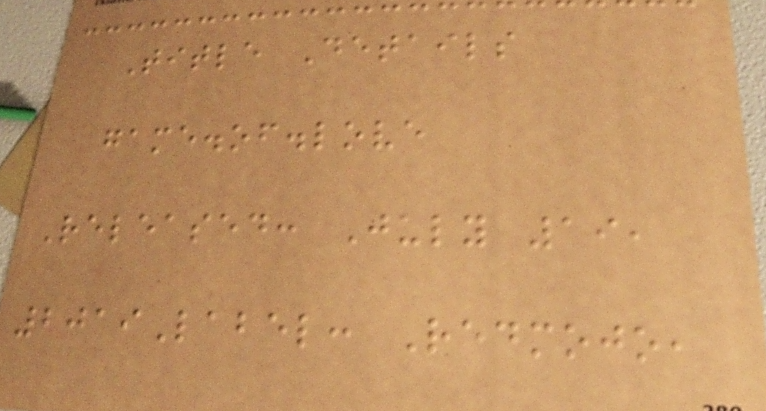Title Details
game.of.love
Released: July 19,
2019Label: Redmojo,
